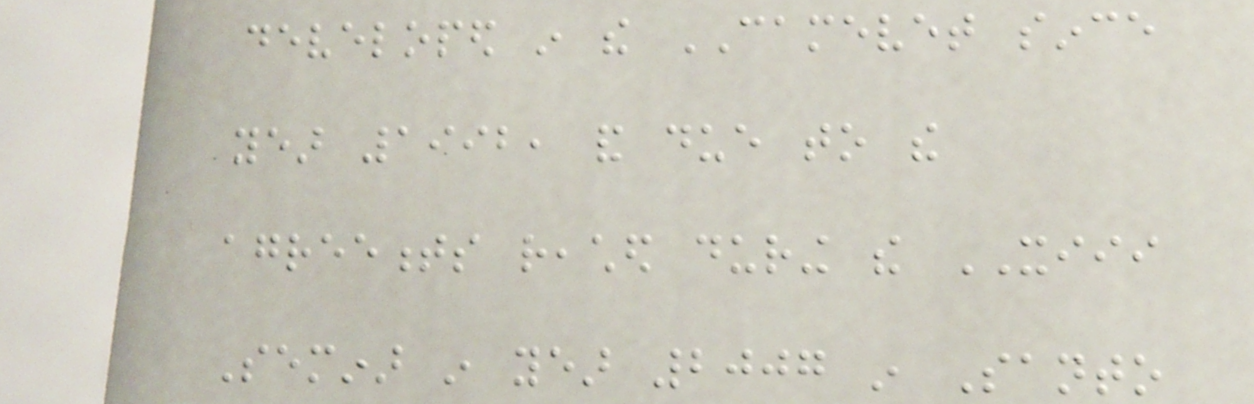developed in the CAMEVET since
year 1992, and due to the
agreements reached during the XIII
Seminar in year 2007 in Santo
